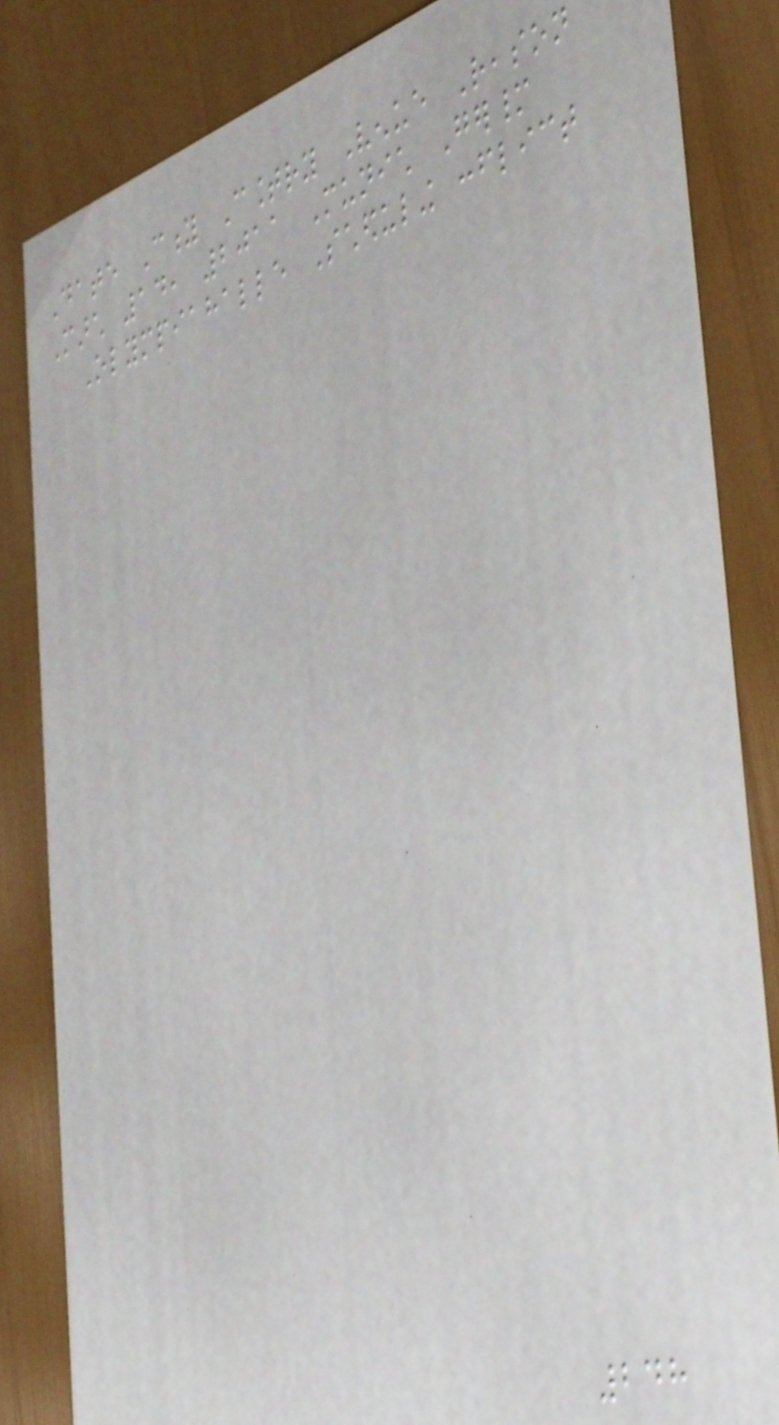Date City Country Venue Reason
March 14, 2011 Munich Germany
Olympiahalle Scheduling conflict
248
